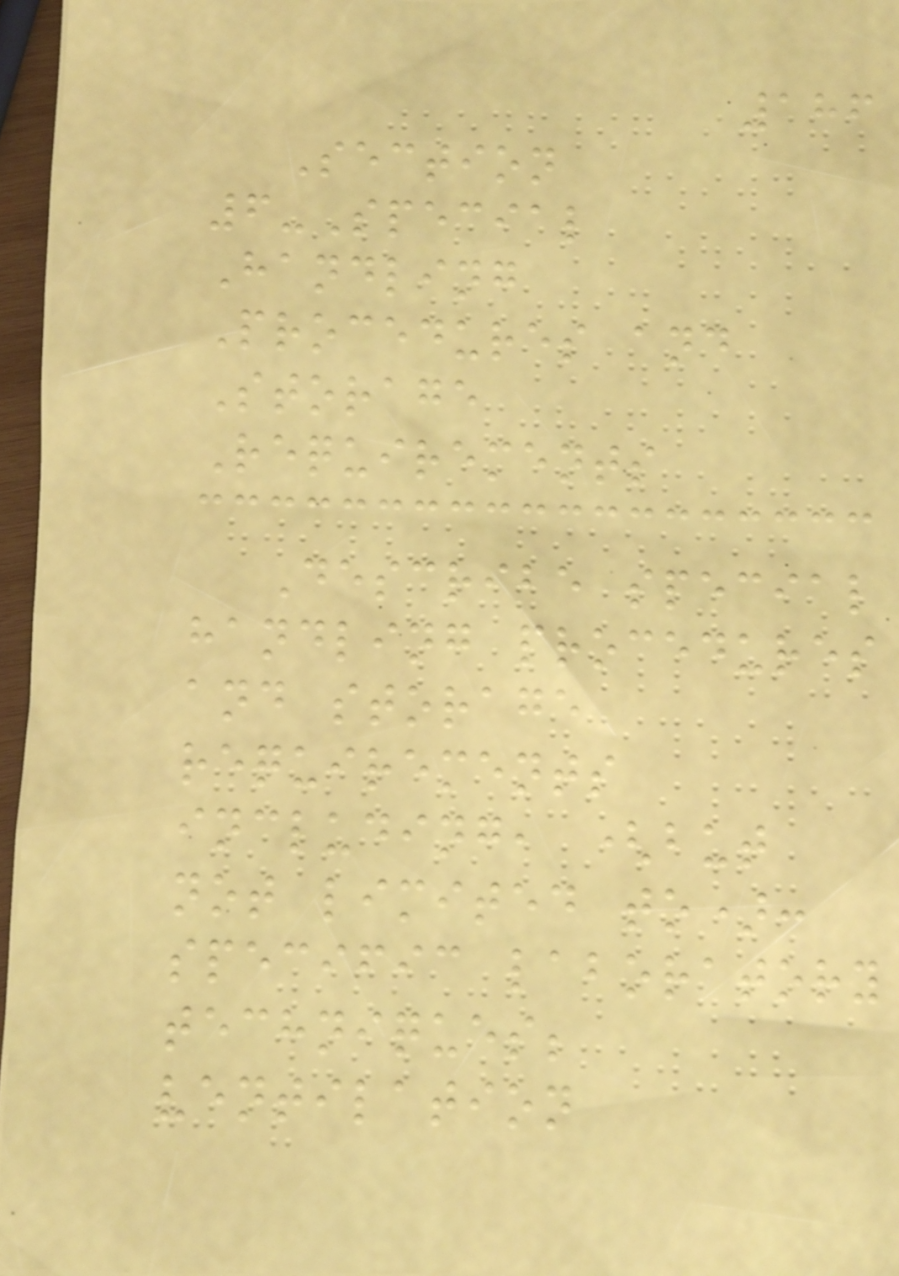186
Section
6-Special
Handling
Procedures and
Storage
Requirements
Describe special
handling procedures
and storage
requirements
including, (but
not limited to):
specific laboratory
techniques;
ventilation
